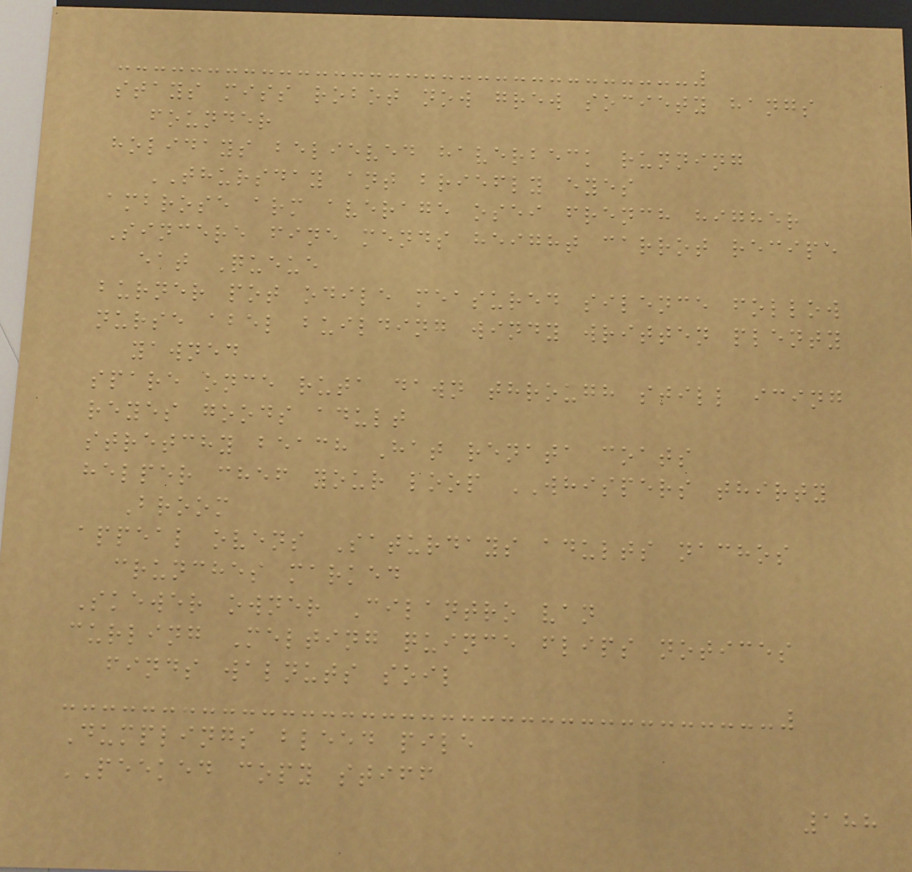stays miss robot now grew society hangs
founder
holidays believed haverbeck running
THURSDAY ant briefly eyes
ambrose arm average osei french higher
Sincere fine mends height carrot recipe
eat Queue
burner pot odile measured silence follow
nurse abel building windy written plenty
yawned
spare once ruta dawn through still icing
reyes goods adult
stretchy beach Hat renata coats
helper chef your loop WHISPERS thirty
Broom
appeal ovens Saturdays adults nachos
crunches marked
Skewer owner Cilantro van
curling Melting quince flips notices
finds walnuts soil
Dumplings bleed pile
PEEKED copy stiff
188
